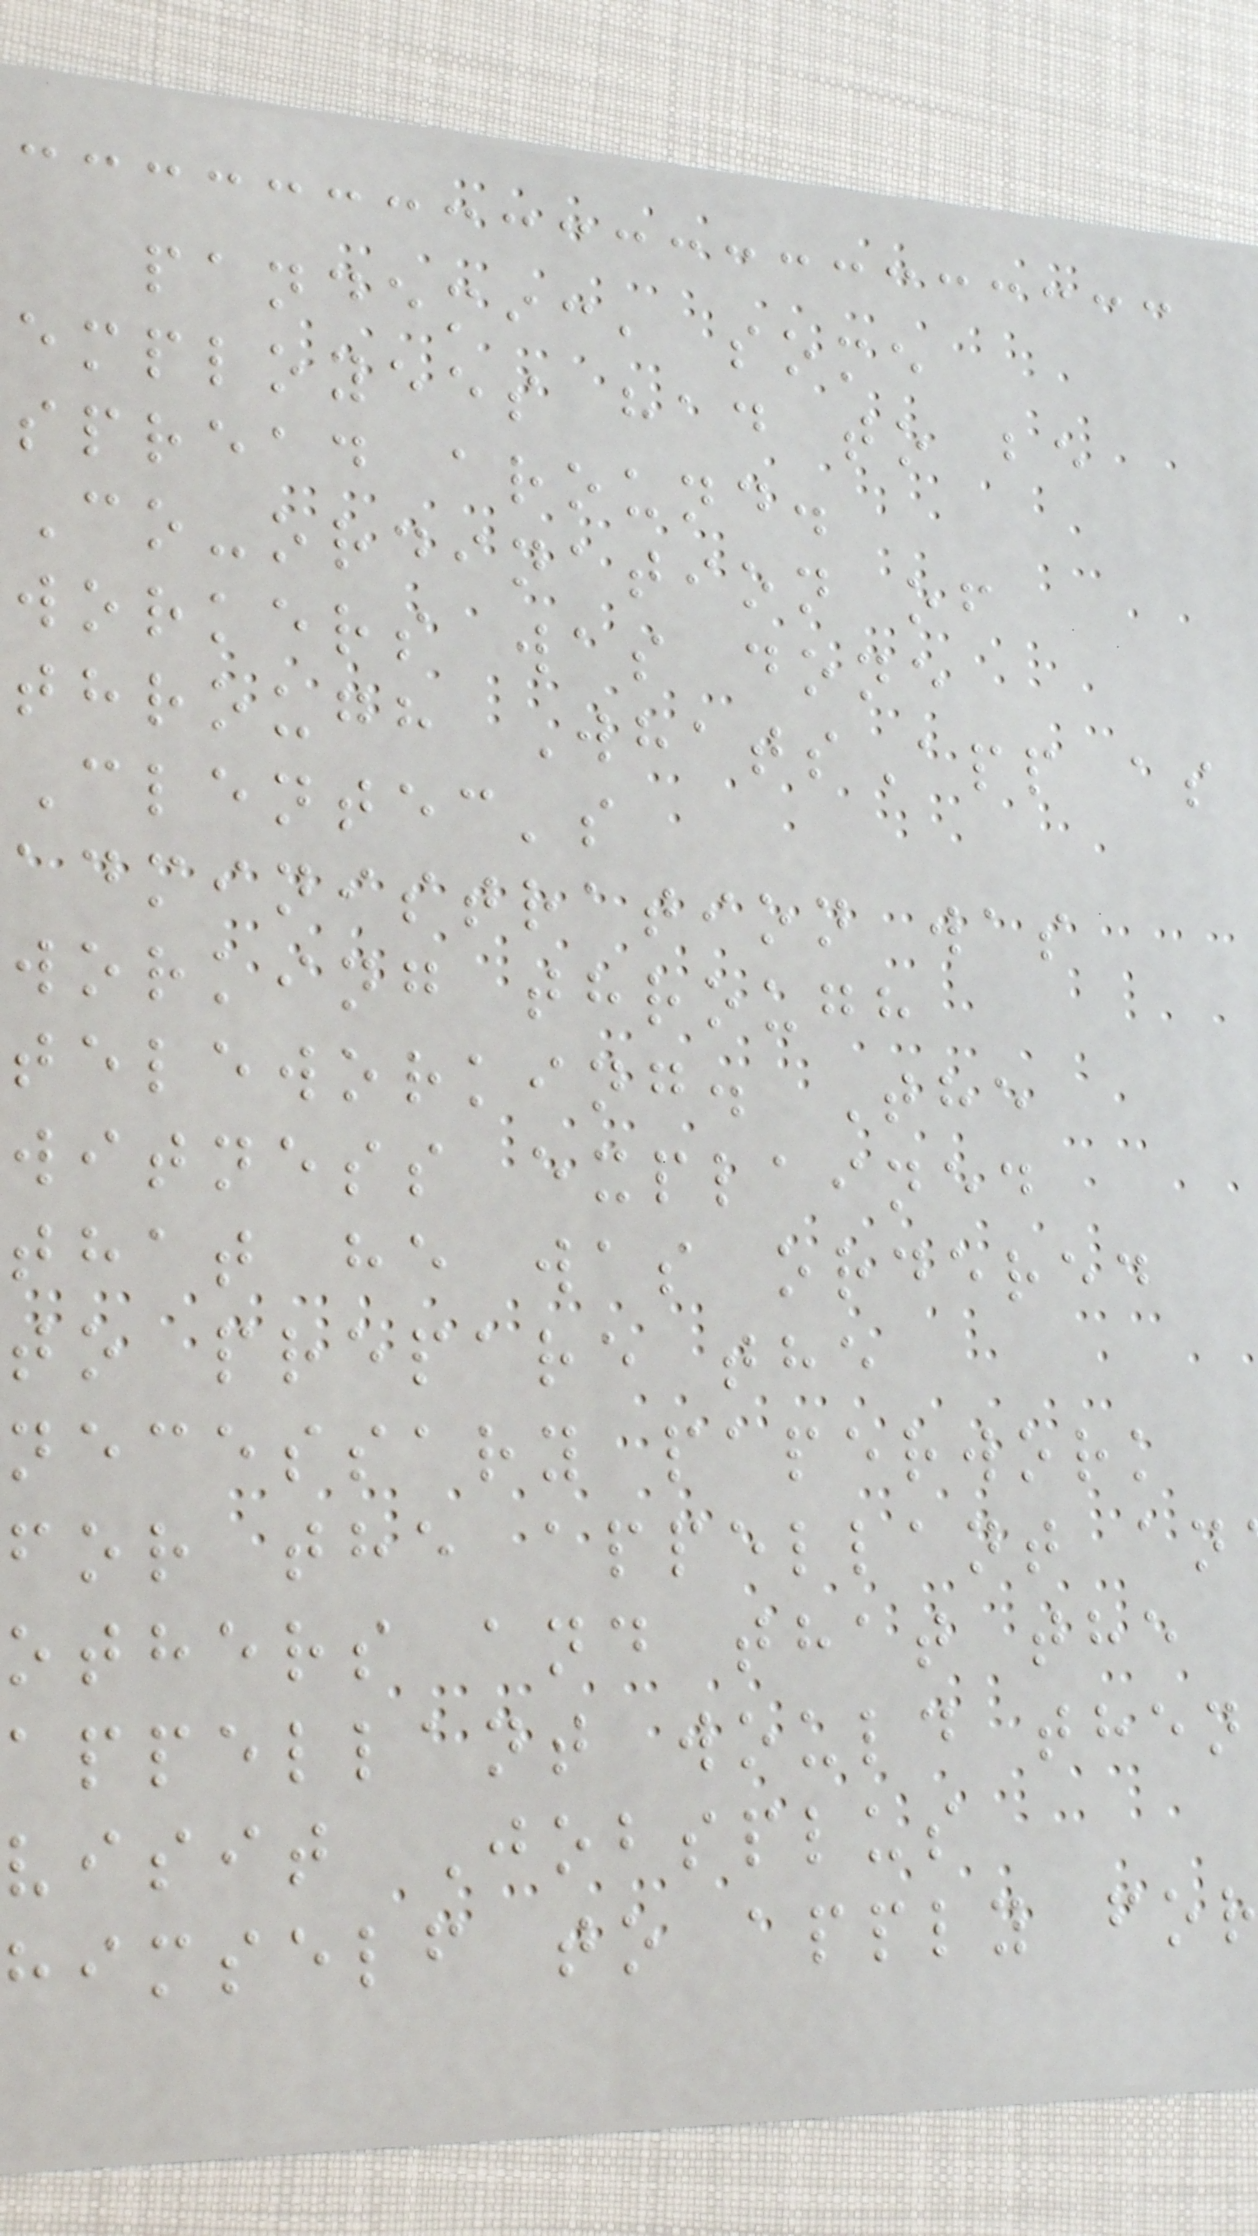pandemic, some
employees had to be
spread around.
Co-ordination of
workers was done
through WhatsApp as
Clentec's
administration was
working through
teleworking. The
witness explained
that he was ordered
to prepare the
necessary paperwork
for the appellant an
others and that the
appellant would then
visit Jobsplus
himself to apply for
